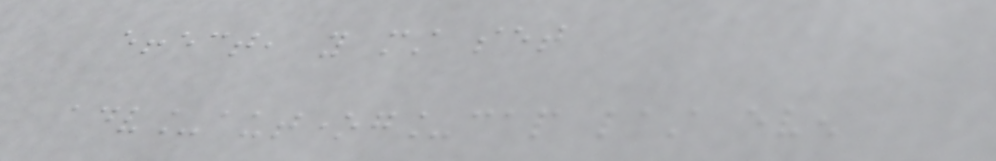effect, you must set
adv_autoneg_cap last even
